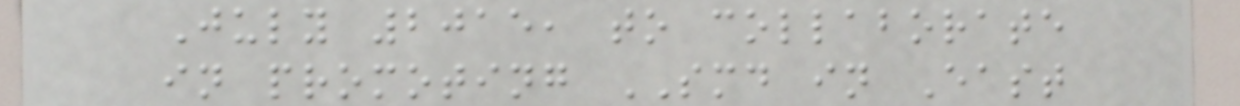July 2015, to collaborate
in promoting SMD in East
